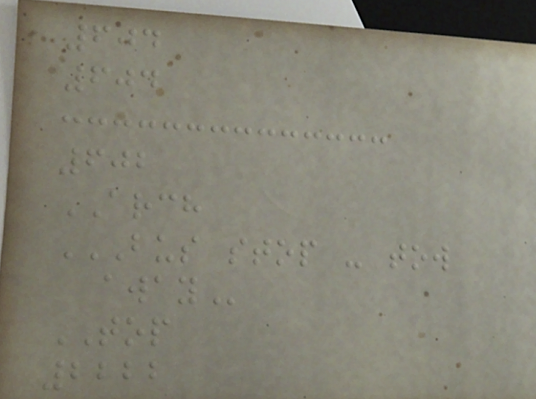604
604
602
ARCH
BUS STOP - TOW
AWAY
TOP
2222
